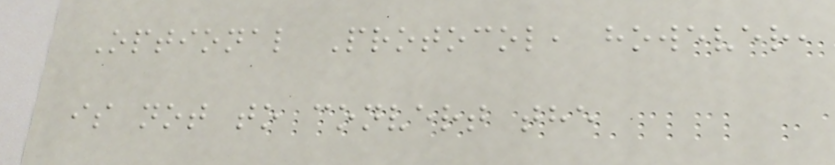Optional Protocol, however,
is not to convert the
